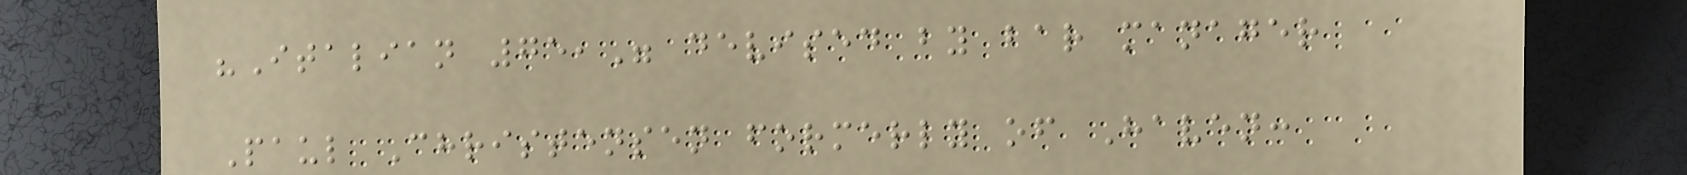"Italian 75," devised by bar manager
Paul Christensen formerly of Haven:
